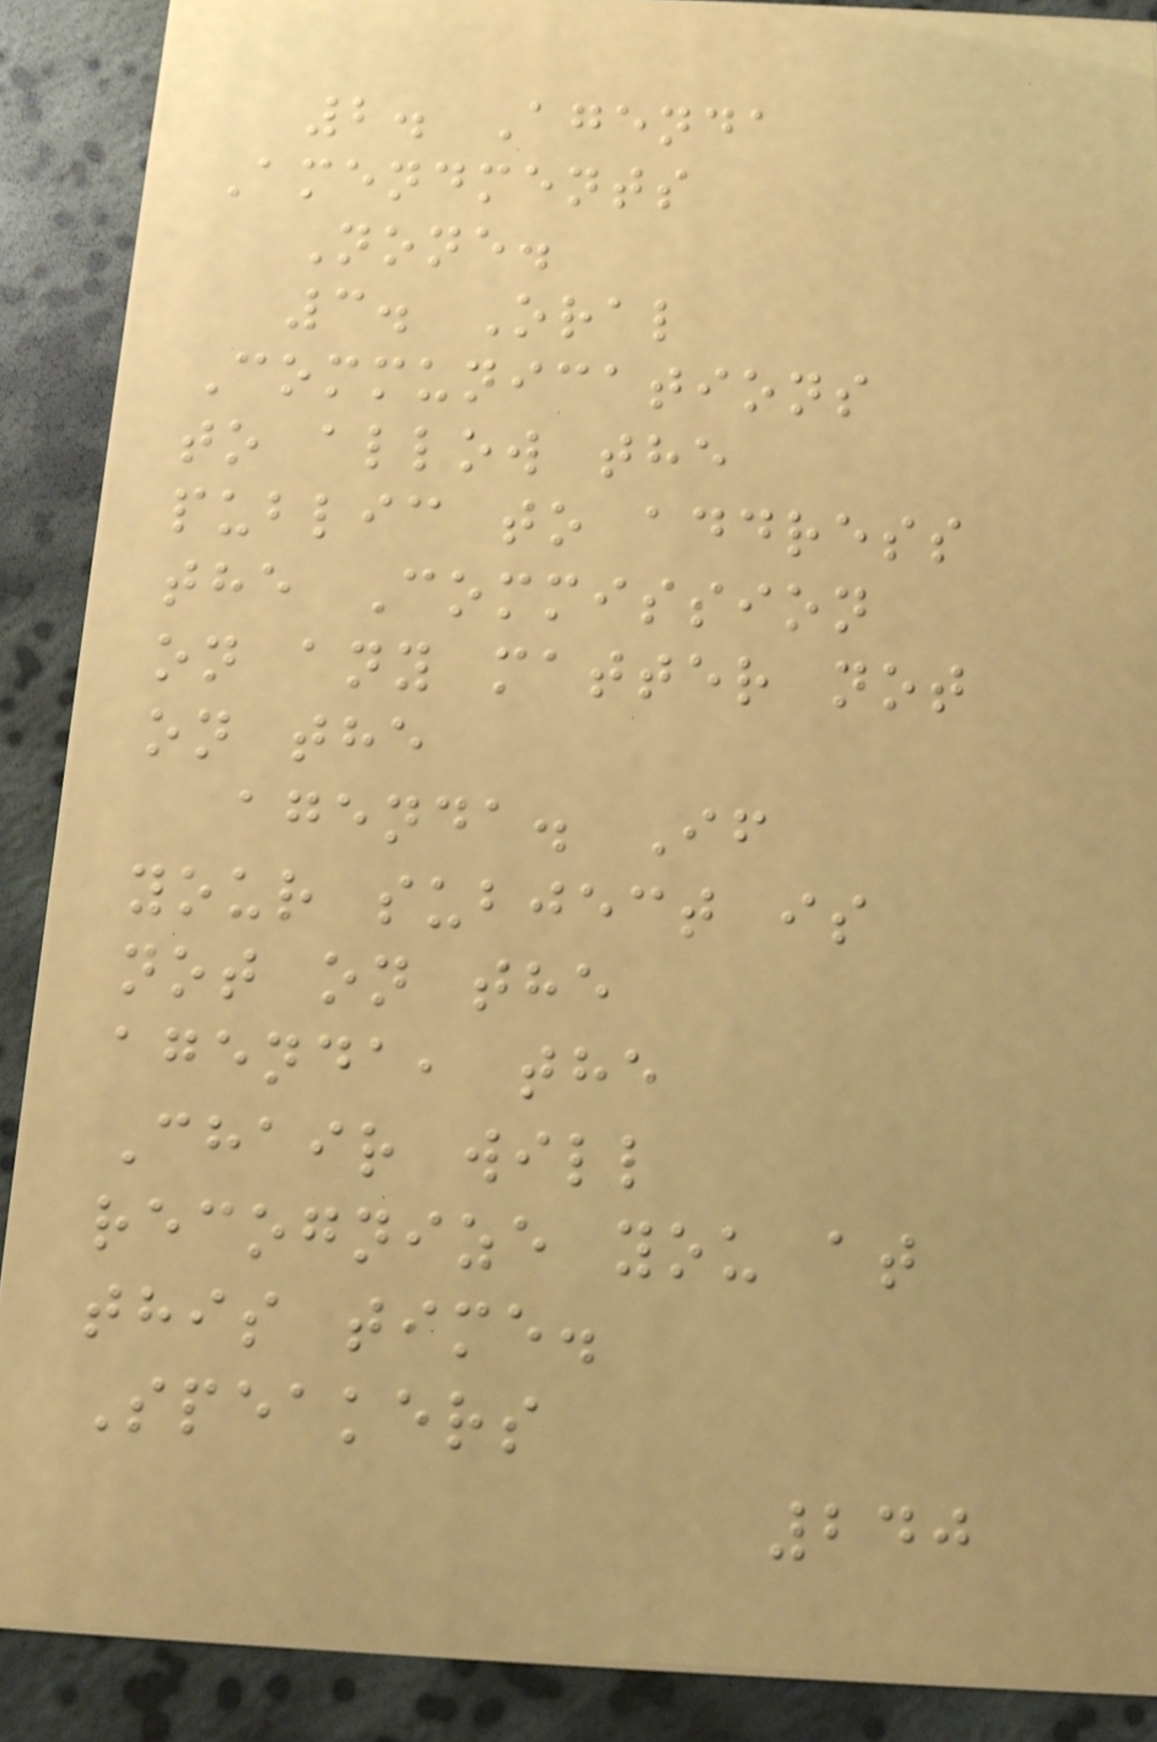2. Agenda
Amendments
None.
3. Oral
Communications
to allow the
public to address
the Commission
on any matter not
on the
agenda. If
your subject is
not on the
agenda, the
Chair will
recognize you at
this time.
Speakers
240
